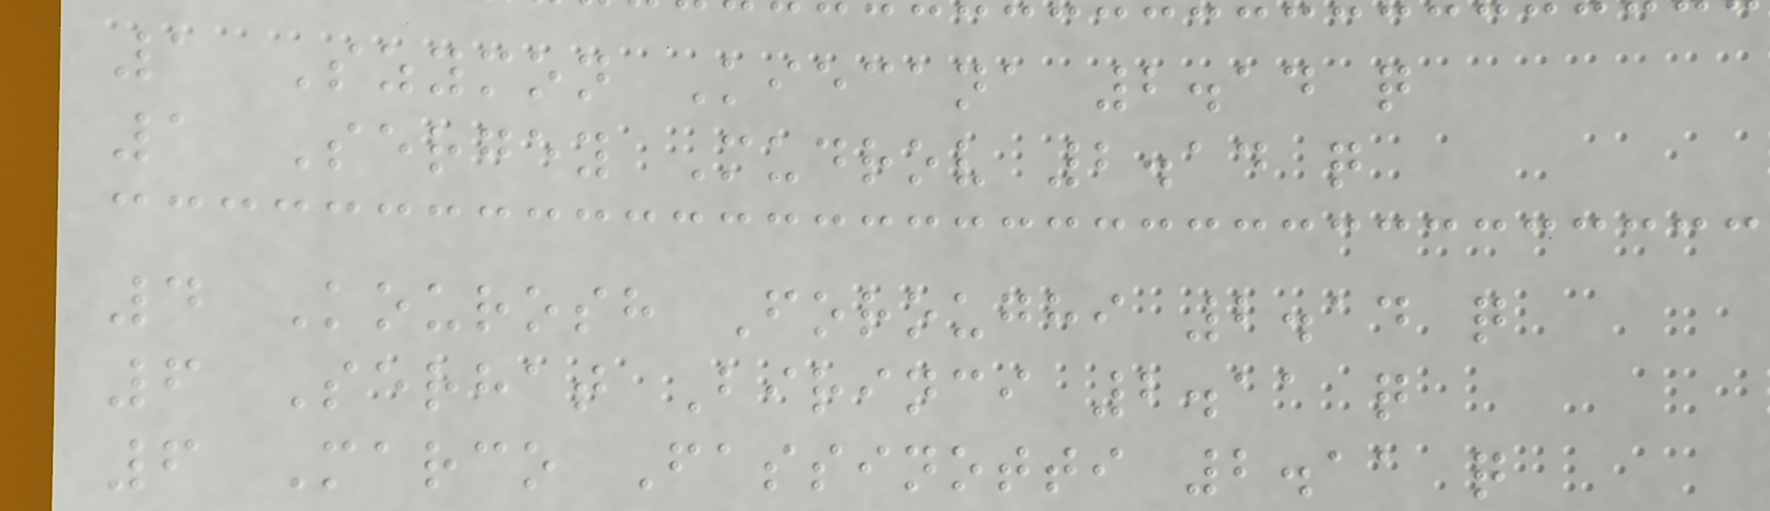1 Szymon Kiecana 2.14 q
1 Sergey Mudrov 2.14 q
4 Kourosh Foroughi 2.14 q
6 Serhat Birinci 2.11 q
6 Marco Fassinotti 2.11 q
